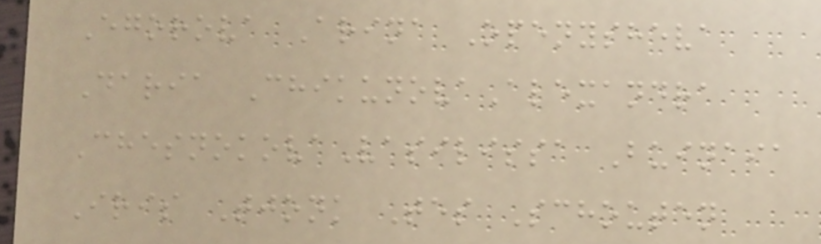Egorova Arina Openysheva
Daria ChikunovaAlexandra
ChesnokovaVasilissa Buinaia
Iris Tjonk Tes Schouten
